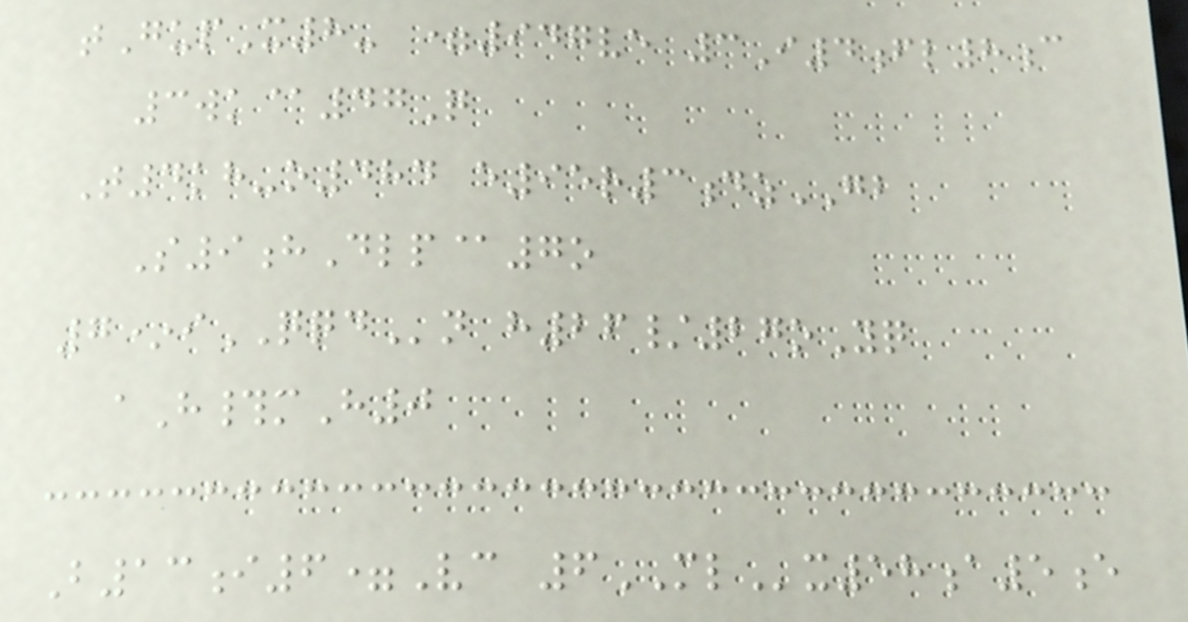tGupX8- =947ve 3I4fl8c
3wk@47Q
T4kh-o484 e95r3dzGB
S9hDlp@7o
7*iQQDn h26/27oYq
aH#mH0
B13i6=Vc 6MLx58a5e
